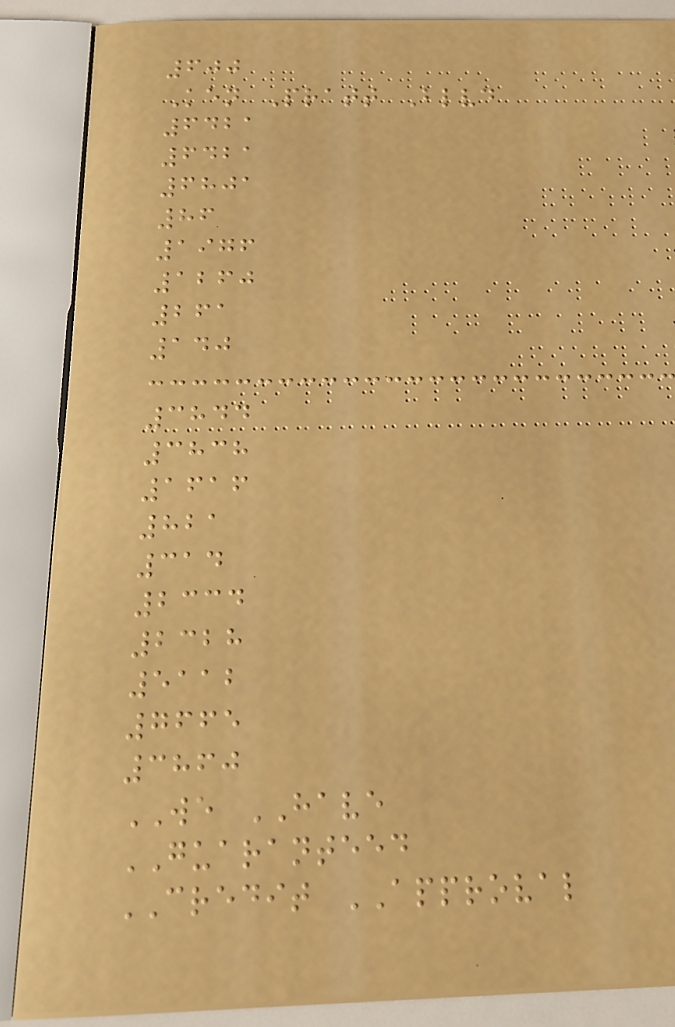600
Ken Pratt Blvd
6421
6421
6801
86
1976
1260
261
140
3844
3838
1616
821
314
2334
2328
5112
7665
3860
WE HAVE
GUARANTEED
CREDIT APPROVAL
